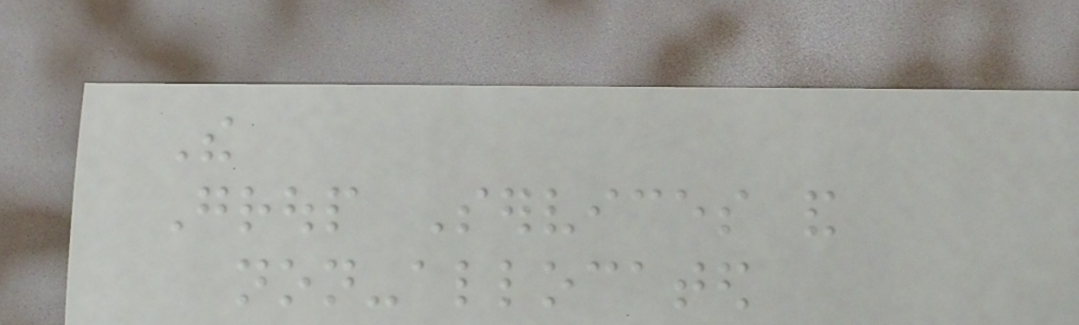The
Group Services and
non-allocated
